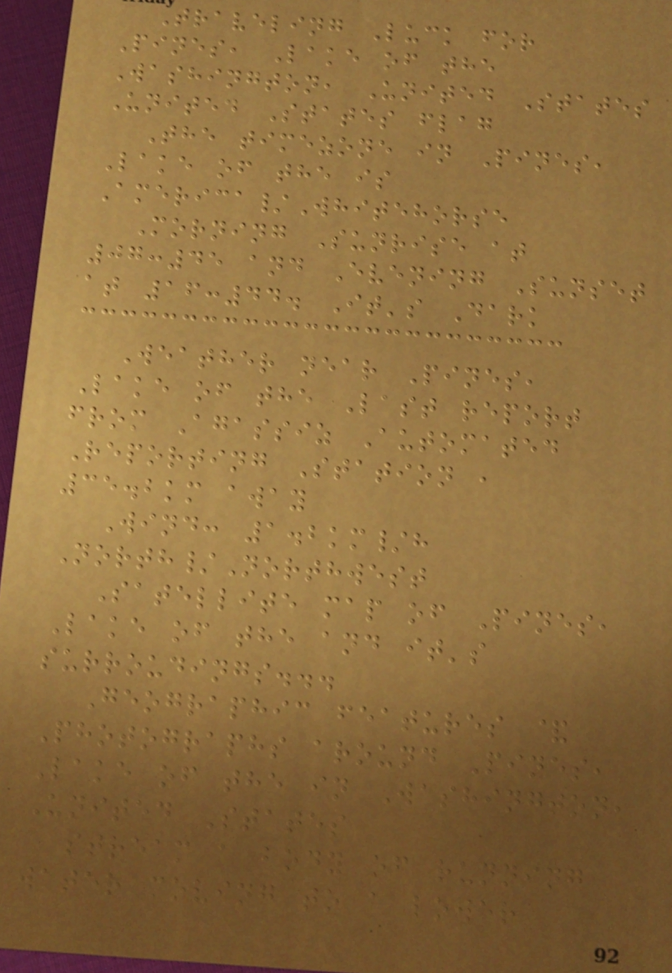Traveling Luck for
Pines, Lake of the
Washington, United States
United States flag
The timezone in Pines,
Lake of the is
America/Whitehorse
Morning Sunrise at
07:45 and Evening Sunset
at 16:44. It's Dark
Weather near Pines,
Lake of the Last report
from Agassiz Automated
Reporting Station ,
35.2km away
Wind: 1.2km/h
North/Northwest
Satellite map of Pines,
Lake of the and it's
surroudings...
Geographic features &
Photographs around Pines,
Lake of the in Washington,
United States
stream a body of running
water moving to a lower
